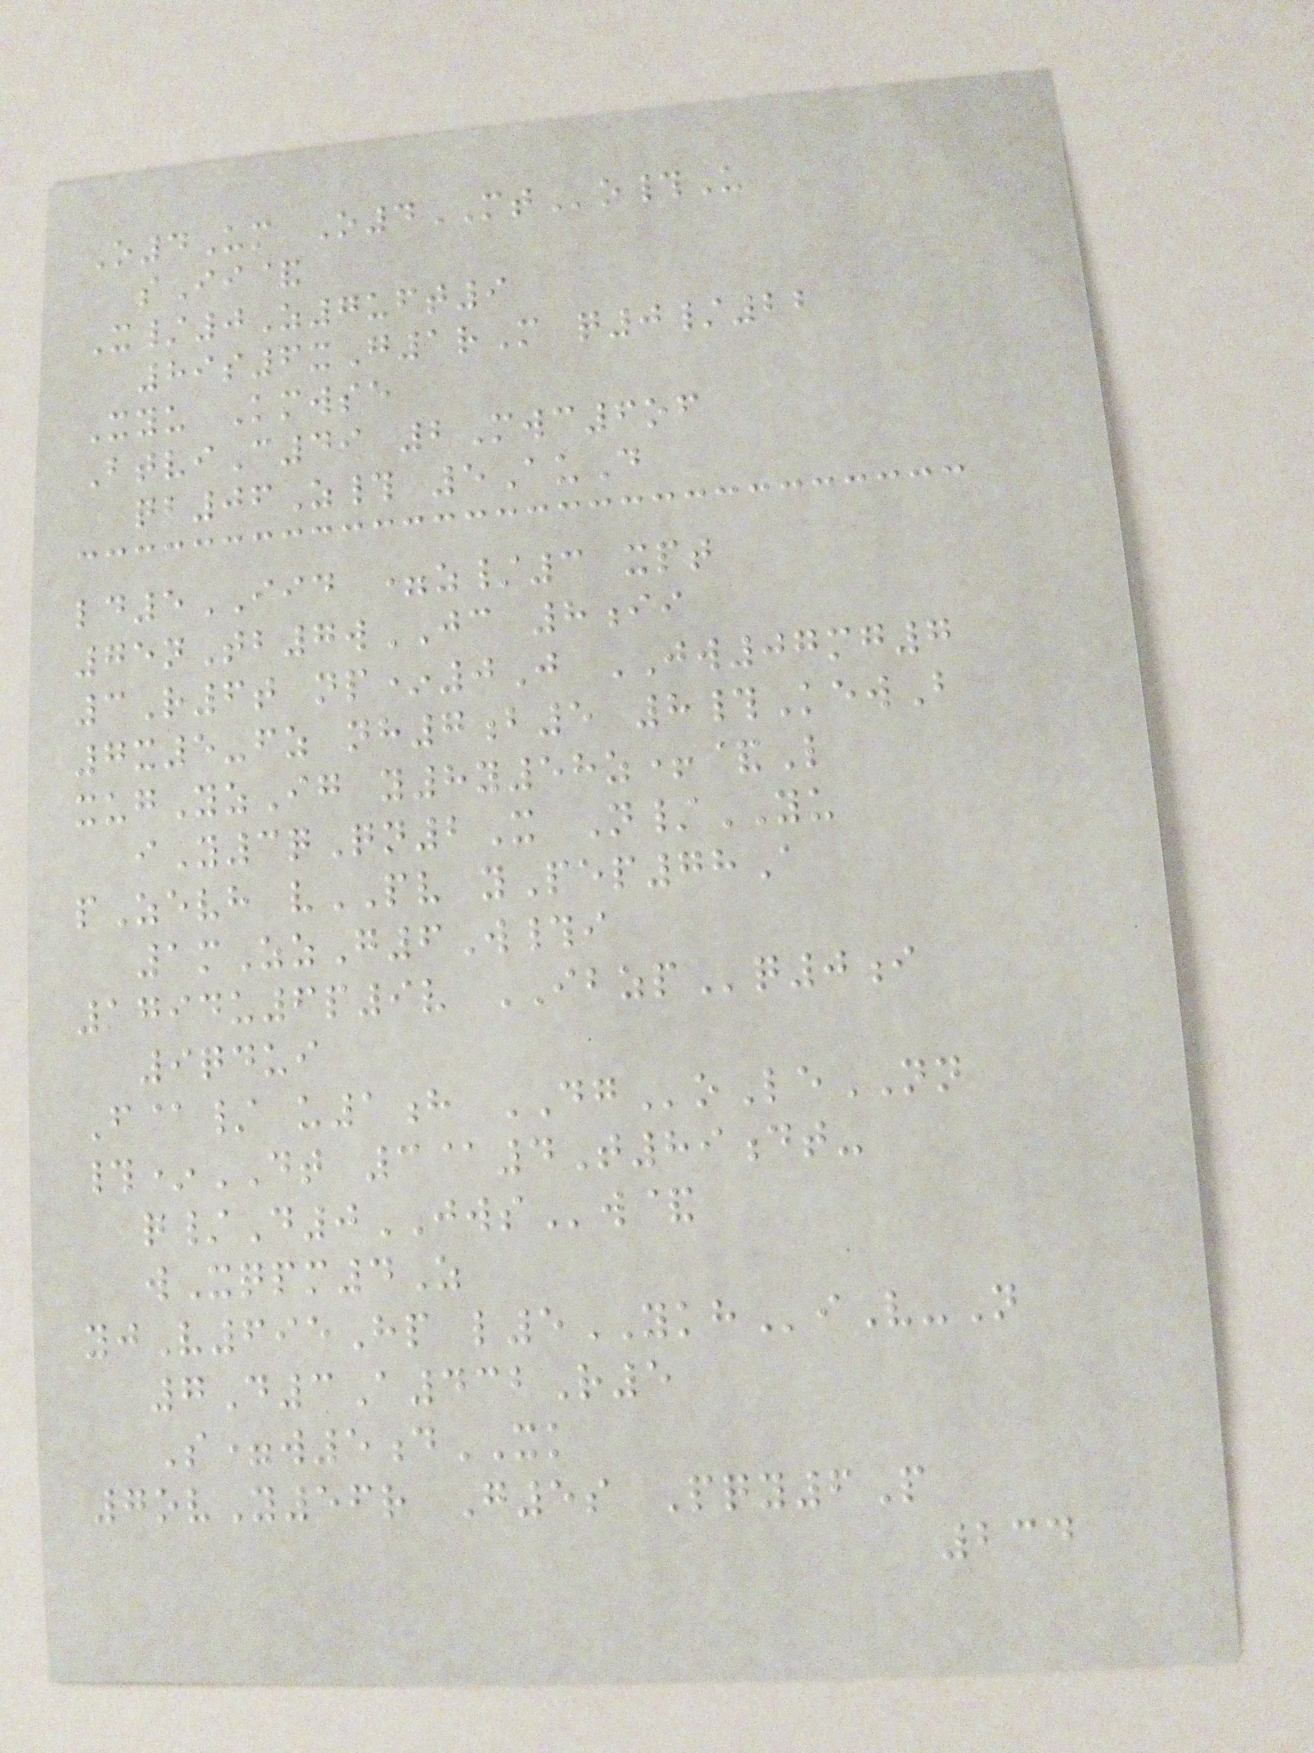O4Um O4MTo#U
sIi&
X/0Z7uft9
89s6xG1rM q0/22
Xyu Kmwse
BtviC49 2Mwc6of
qb06Z# 5AuD
ld5IID =z/3 xpt
75nTb7wJC 8ii
3R6t np*0J JW07mg7
7x5-fz nh7b5 8#KewB
xugYzIg y8y58z+&L
iY3qQn2X N/YU
pZevh vPV yPep78A
1mZzG6W#i
1794u6p9v IBZPq0i
9qdui
F@/ u1h DGoLeNN
#*DT 3@4T89dt-
q/D0JWSw&
wXqpm4Z
yjV695Hp l5YKHiV-N
7D3A432R5
S=w5dXK
7ovY56r G5s Pqy6P
234
